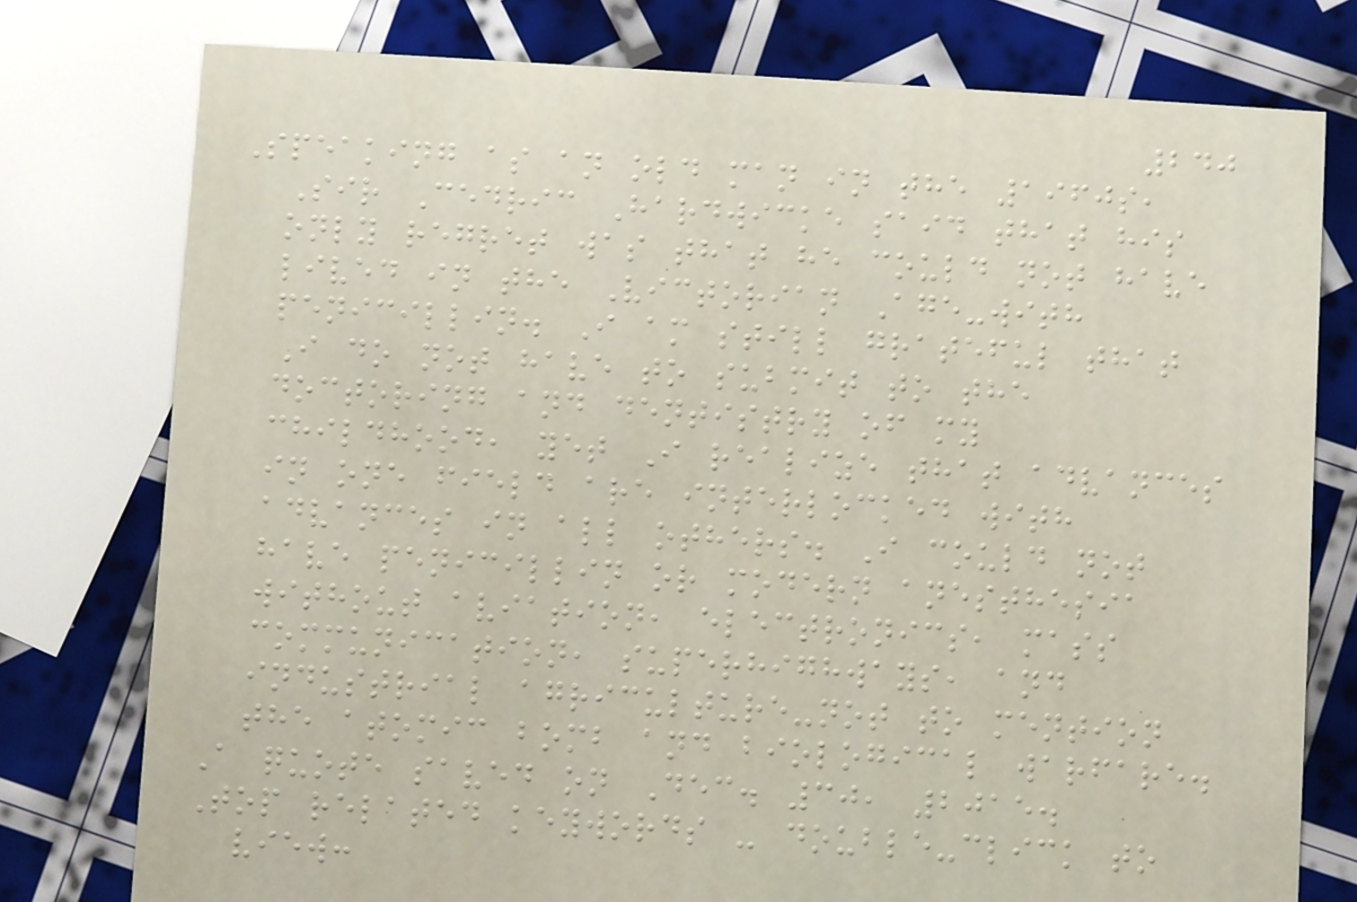240
Speaking as an old man in the 1960s,
Sir Cedric Hardwicke said that his
only regret was that he could not have
lived in the Victorian Age-with
penicillin. I am still grateful that
I do not have to submit to the
doctoring and dentistry of my
childhood, yet I realize that advances
in one field are interlocked with
advances in all others. I could not
have penicillin or modern anesthesia
without aviation, electronics, mass
communication, superhighways, and
industrial agriculture-not to mention
the atomic bomb and biological warfare.
A quote saved on Dec. 30, 2015.
Top related keywords - double-click to
view:
